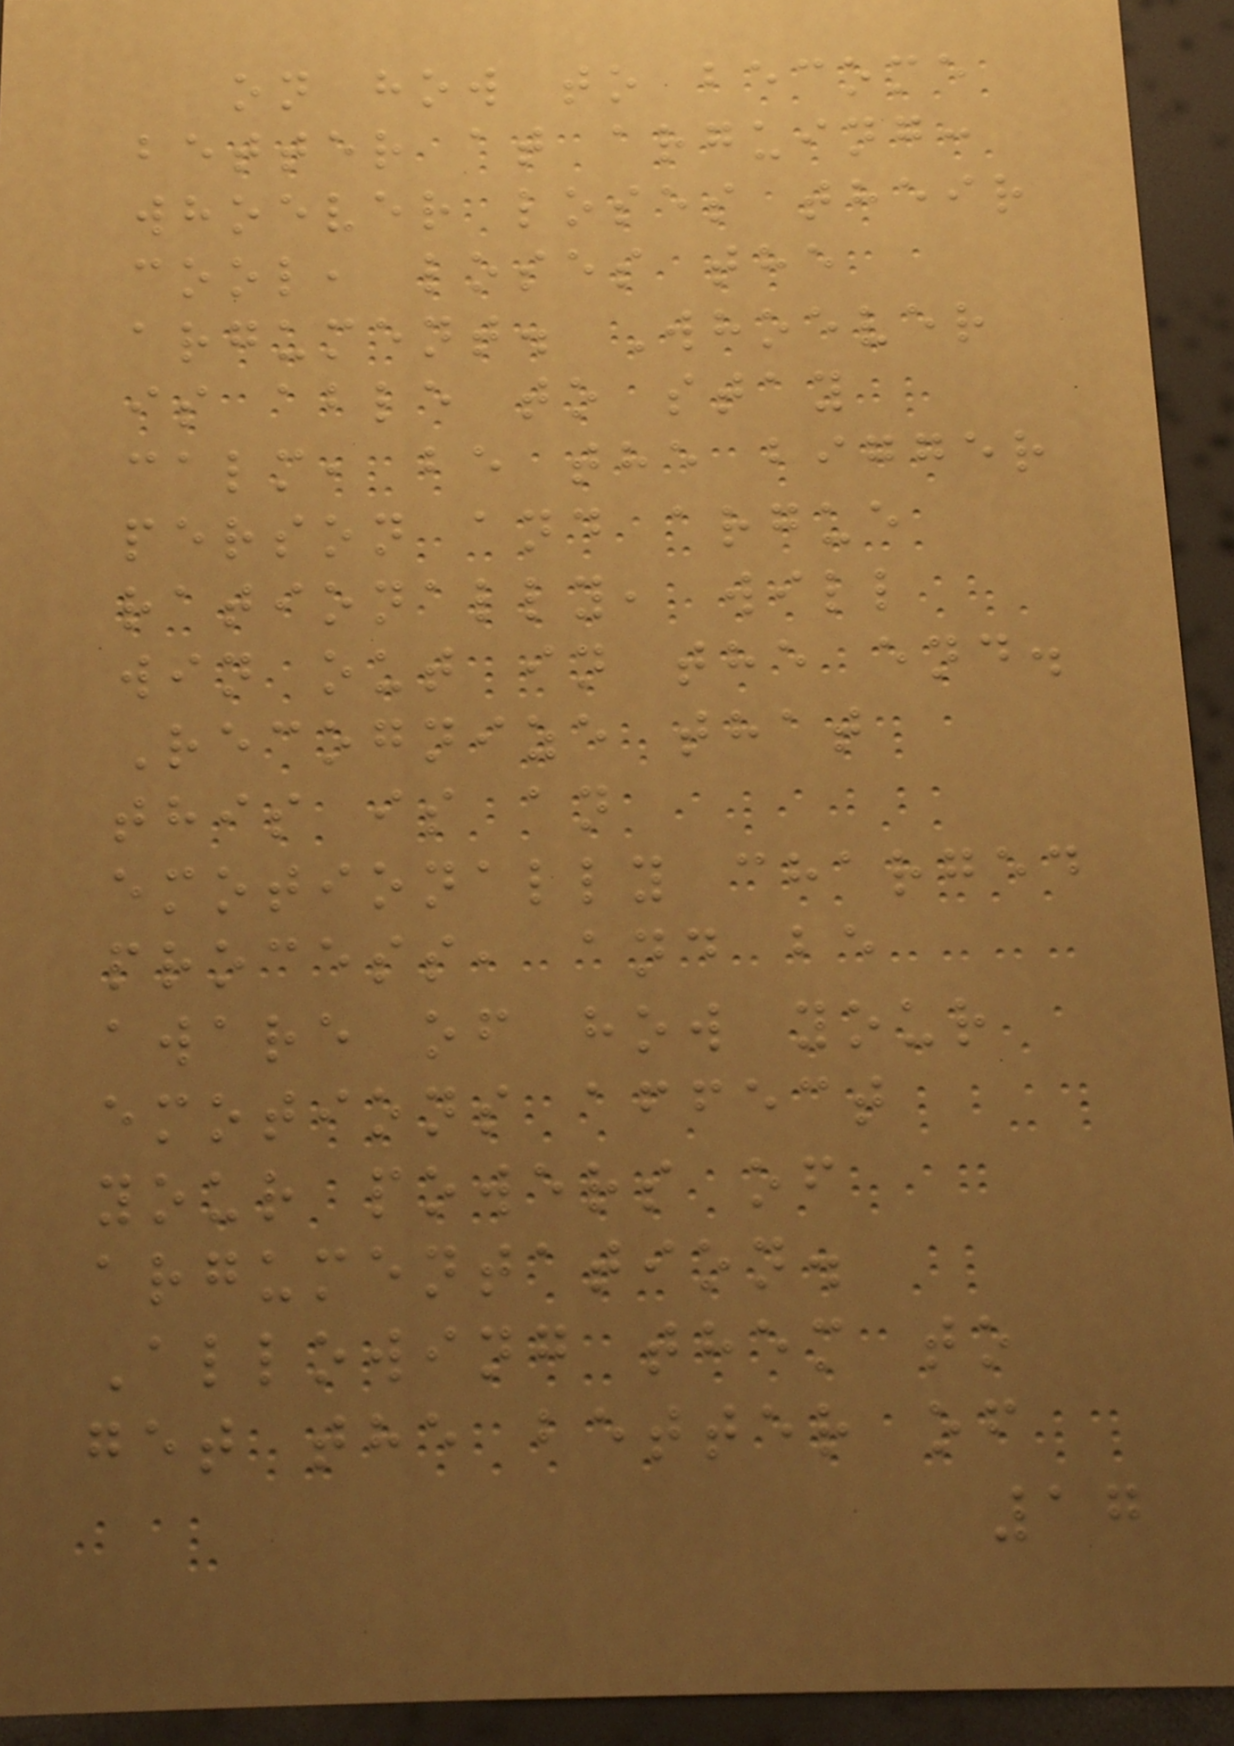on how to become
better at arguing:
whoever loses their
cool, loses the
argument. Whoever
is able to stay
calm, be the bigger
person and argue
rationally, will
win out in the end.
Recognize that
this is an
emotionally charged
process, and be
aware of how your
emotions affect
your powers of
argumentation.
Allowing them to
get the better of
17
